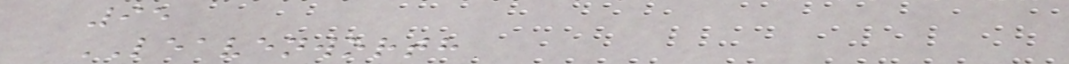95
LEAVENWORTH
